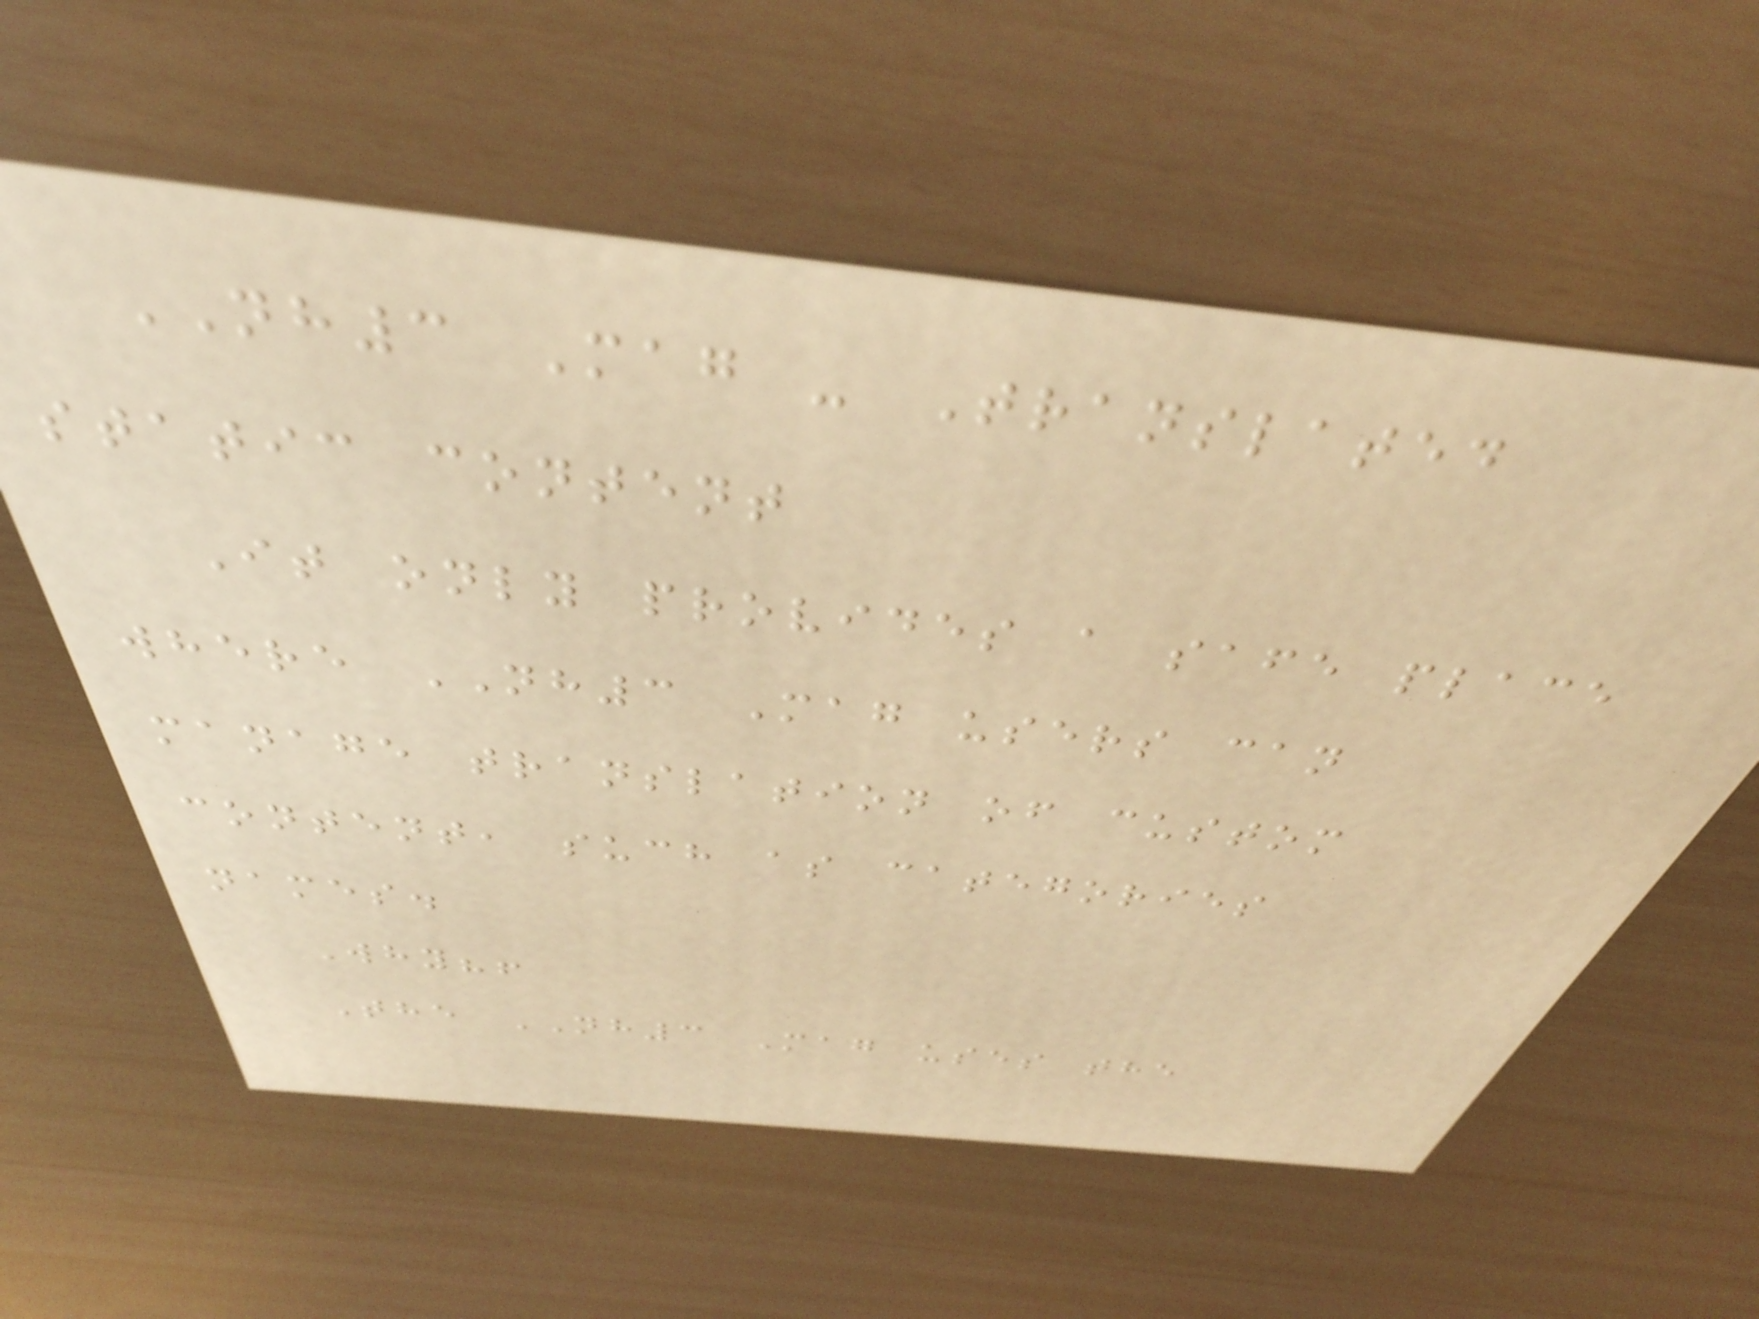NH3 Mag - Translated
static content
It only provides a safe place
where NH3 Mag users can
manage translation of custom
content, such as categories
names.
Why?!
The NH3 Mag uses the
